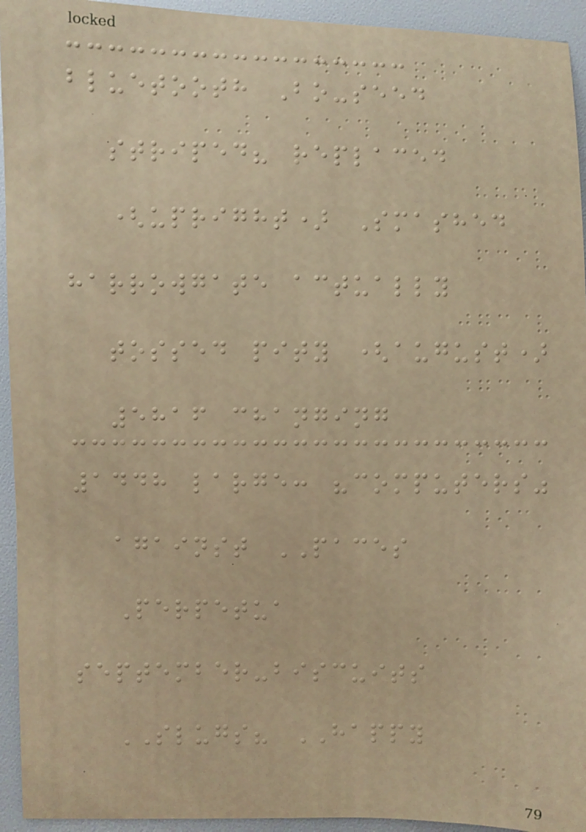bluetooth Bo-seed
striped? replaced
(upright) Smashed
harrowgate actually
tossed pity (august)
5816 changing
1448 large: "computers"
against PACES
Perpetua
september-biscuits
SLUGS? HAPPY
